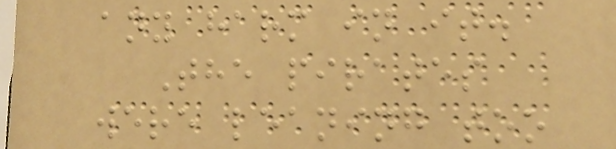any harm in it.
The pirates
were leaning too
